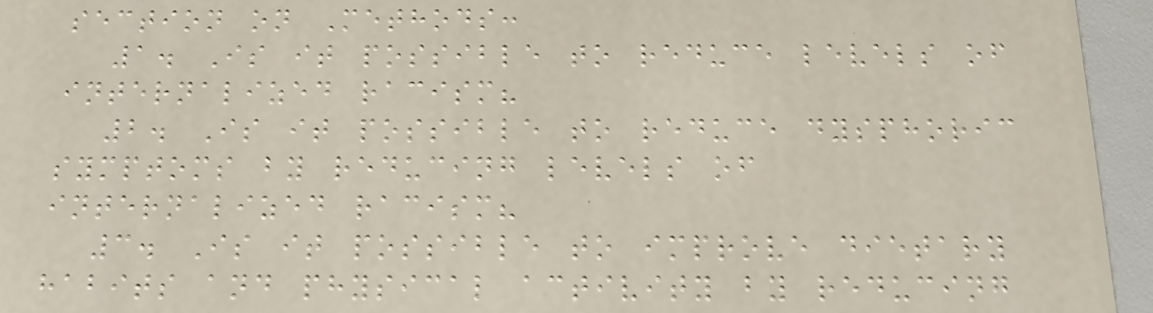section on Methods:
1. Is it possible to reduce levels of
internalized racism?
2. Is it possible to reduce dysphoric
symptoms by reducing levels of
internalized racism?
3. Is it possible to improve dietary
habits and physical activity by reducing
